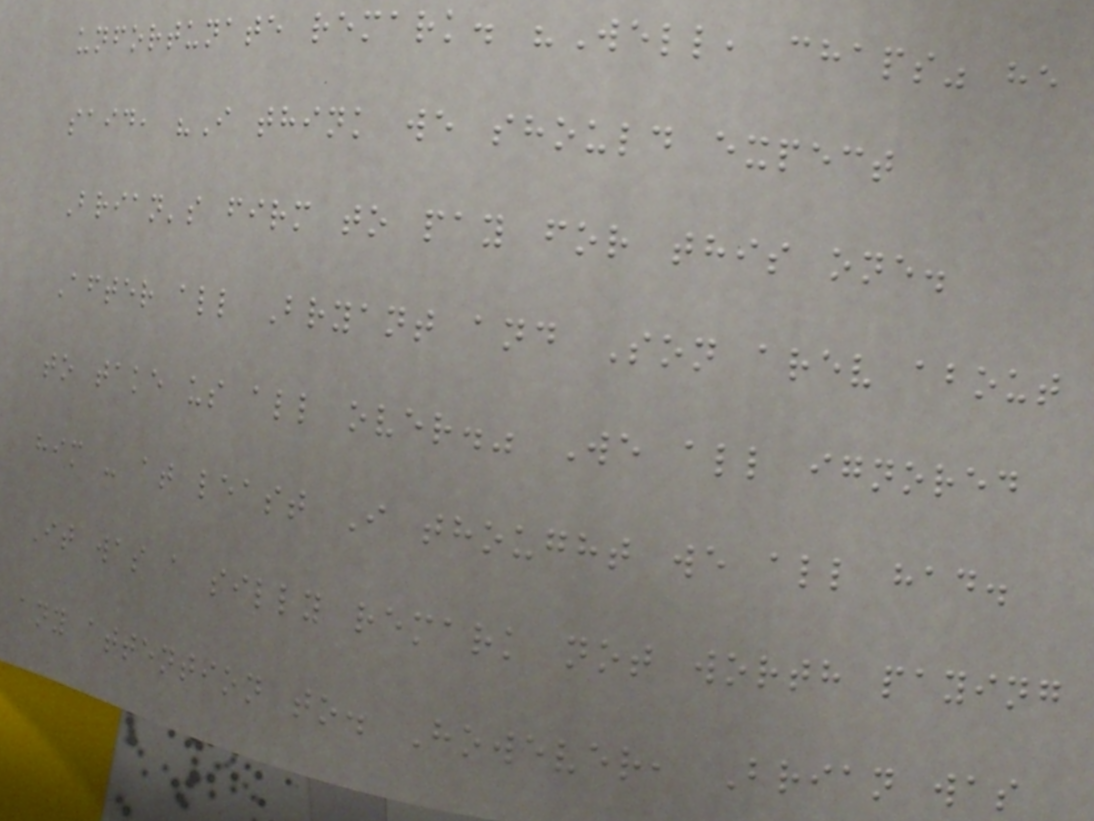unfortunate remark. "Well, chaps" he
said, "I think we should expect
Brian's firm to pay for this one.
After all Bryant and Son arev about
to take us all over." We all ignored
him - at least I thought we all had.
It was a silly remark not worth paying
any attention to. However, Brian was
